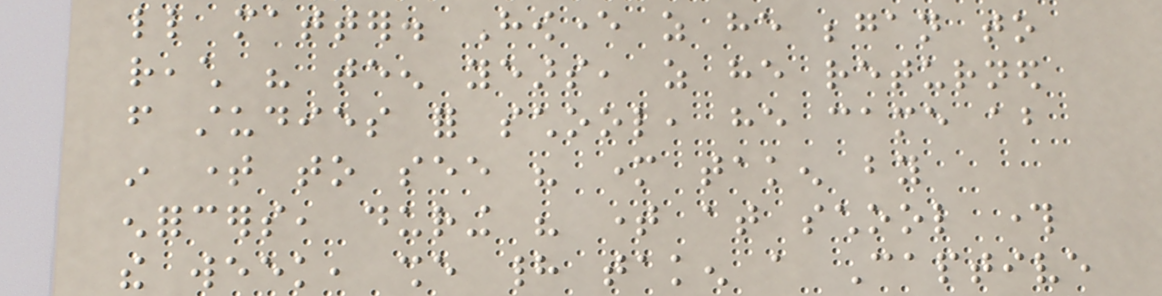little matter. However as he began to
reach his teen years, as he returned
from studies for school, he came about
in time to see his mother taken by
enforcers, during his time at school through
the week, she had taken a Captive
